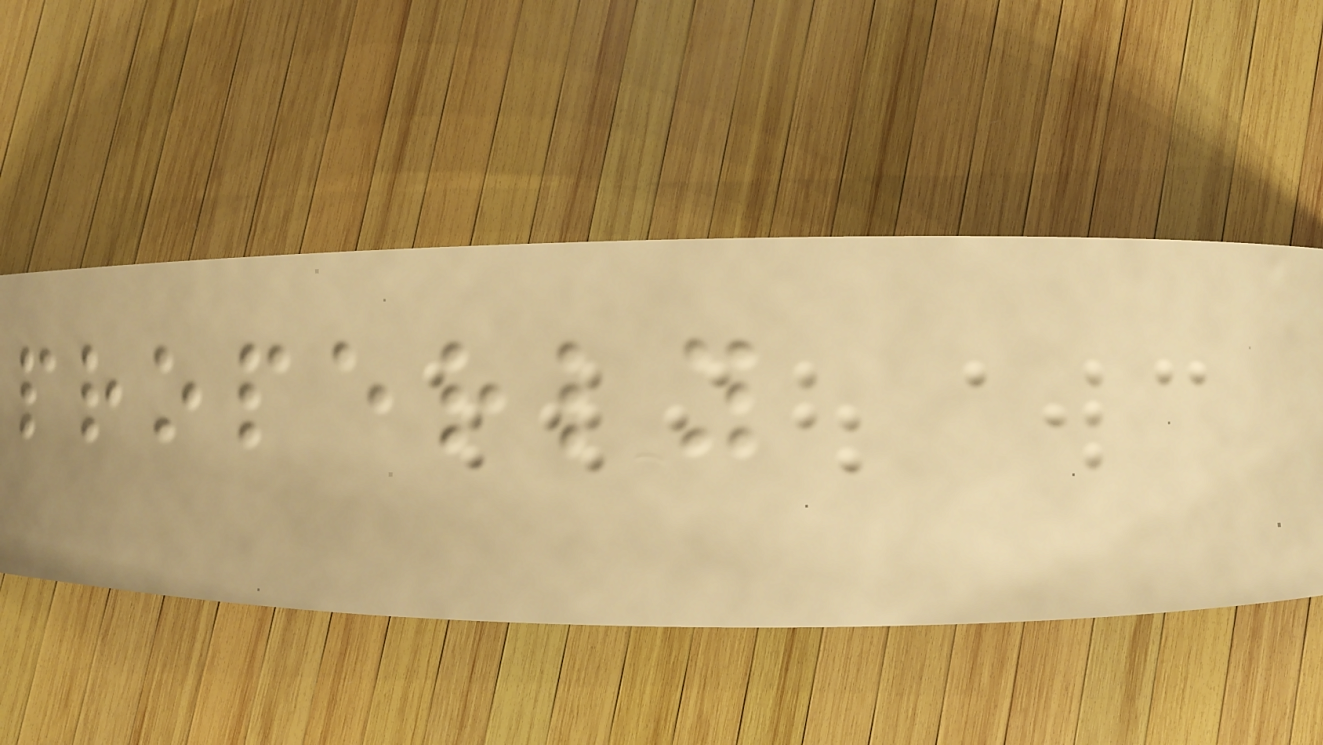properly
